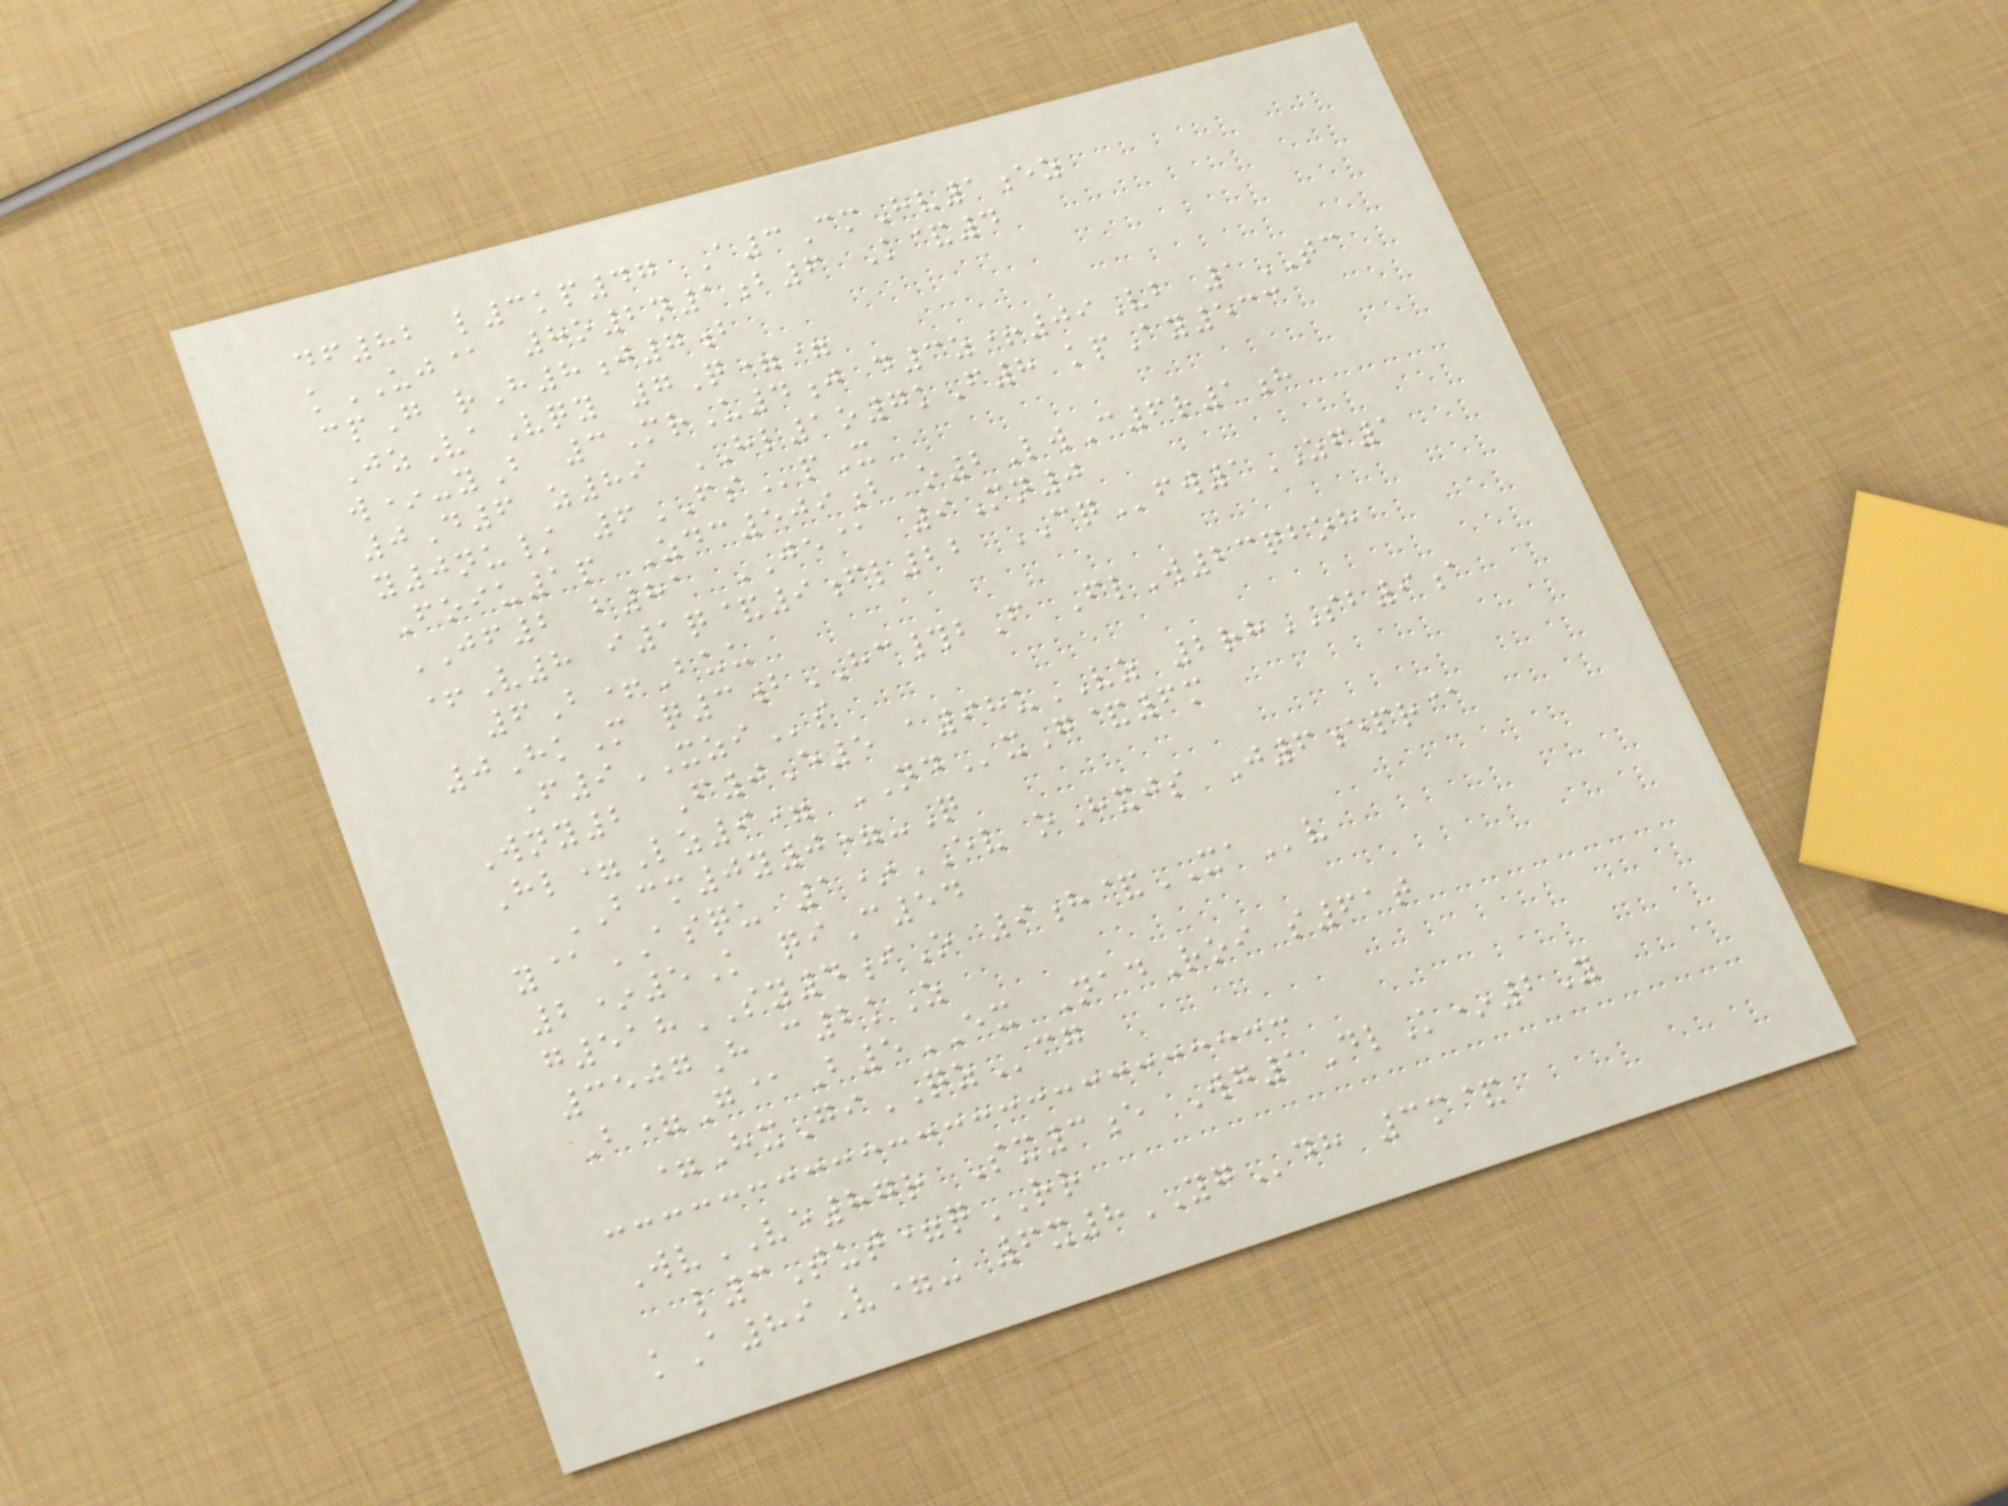df82 l3kp47 A3CmHv1ez
kUJ@ 8o2n1b6 K&4
cpG rH8j7b
JzVaVqy 7Q==
w*-yB 3MrU4j d3z+09Vb 1TC
0D6 z89 HL1o7kF8 kpAy533
y0nu/ 6FSpX
Foiu1p Zdc509b o2LwC6r1h
JF2 b81 JE@ 9Mn0
+V8 i1q&9fl22 CQfw1ZF1
6B+Buu
0HkM q3bHC#bF FlW23qboh
F9XZIs
Wny2 F0E5 a98uVZ 2rhSB9a
Hl=Lz9= NDxG&6m
BCM0y0=-Q
y@ASQU 1*EV oHxjs J6epr@
2*5K qiC54
g518SY4iO 9h&XAv
3507H c2kZ
B=G@B5EX NadRoi s61t
=HxGiQZcg
WvVE87r Sx3e Wg1DlK*2Y
l3Tut=qRR
kA89V=- 6x8YGdh 3m&
